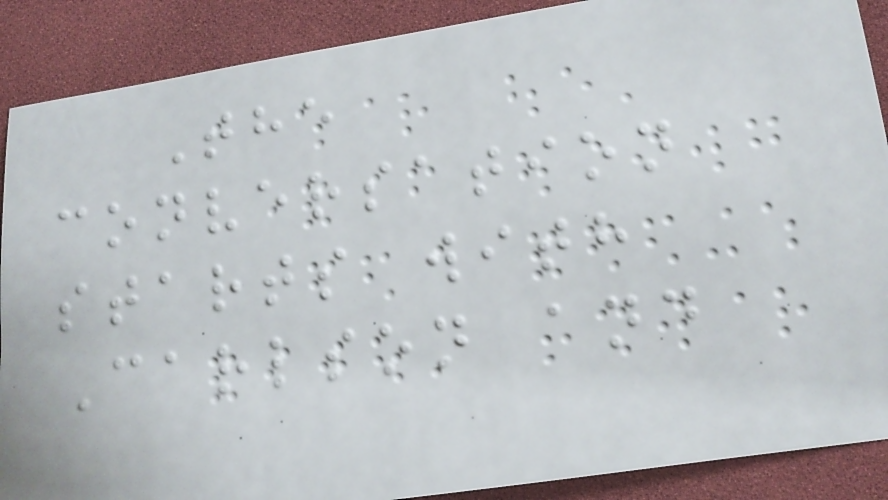The
conversation
starts with
Carlson and
